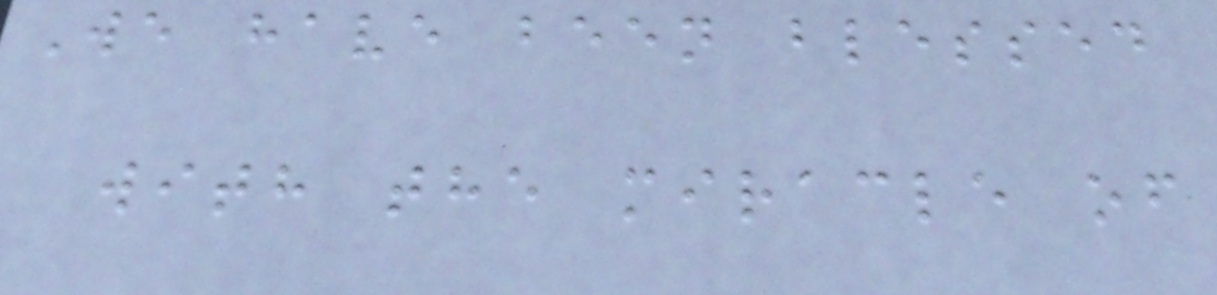We have been blessed
with the miracle of
